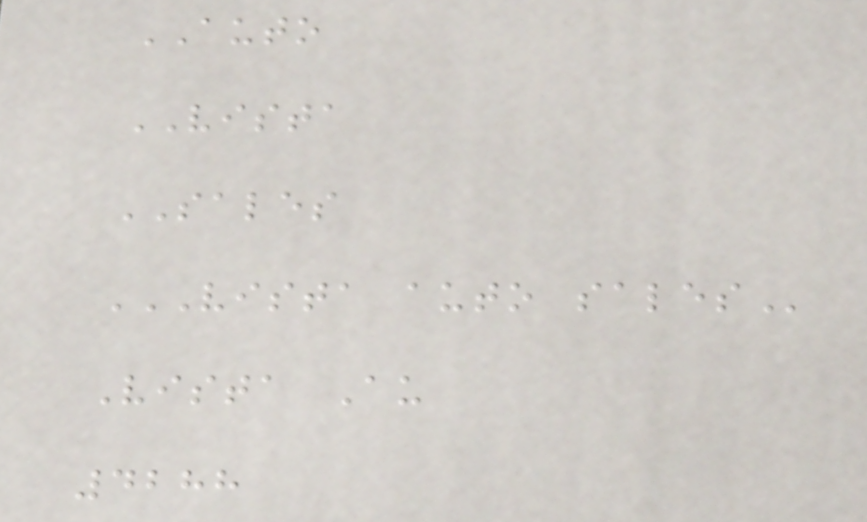AUTO
VISTA
SALES
VISTA AUTO SALES
Vista Au
4288
